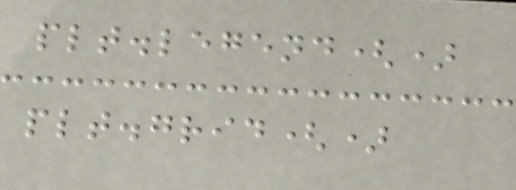plt.legend()
plt.grid()
